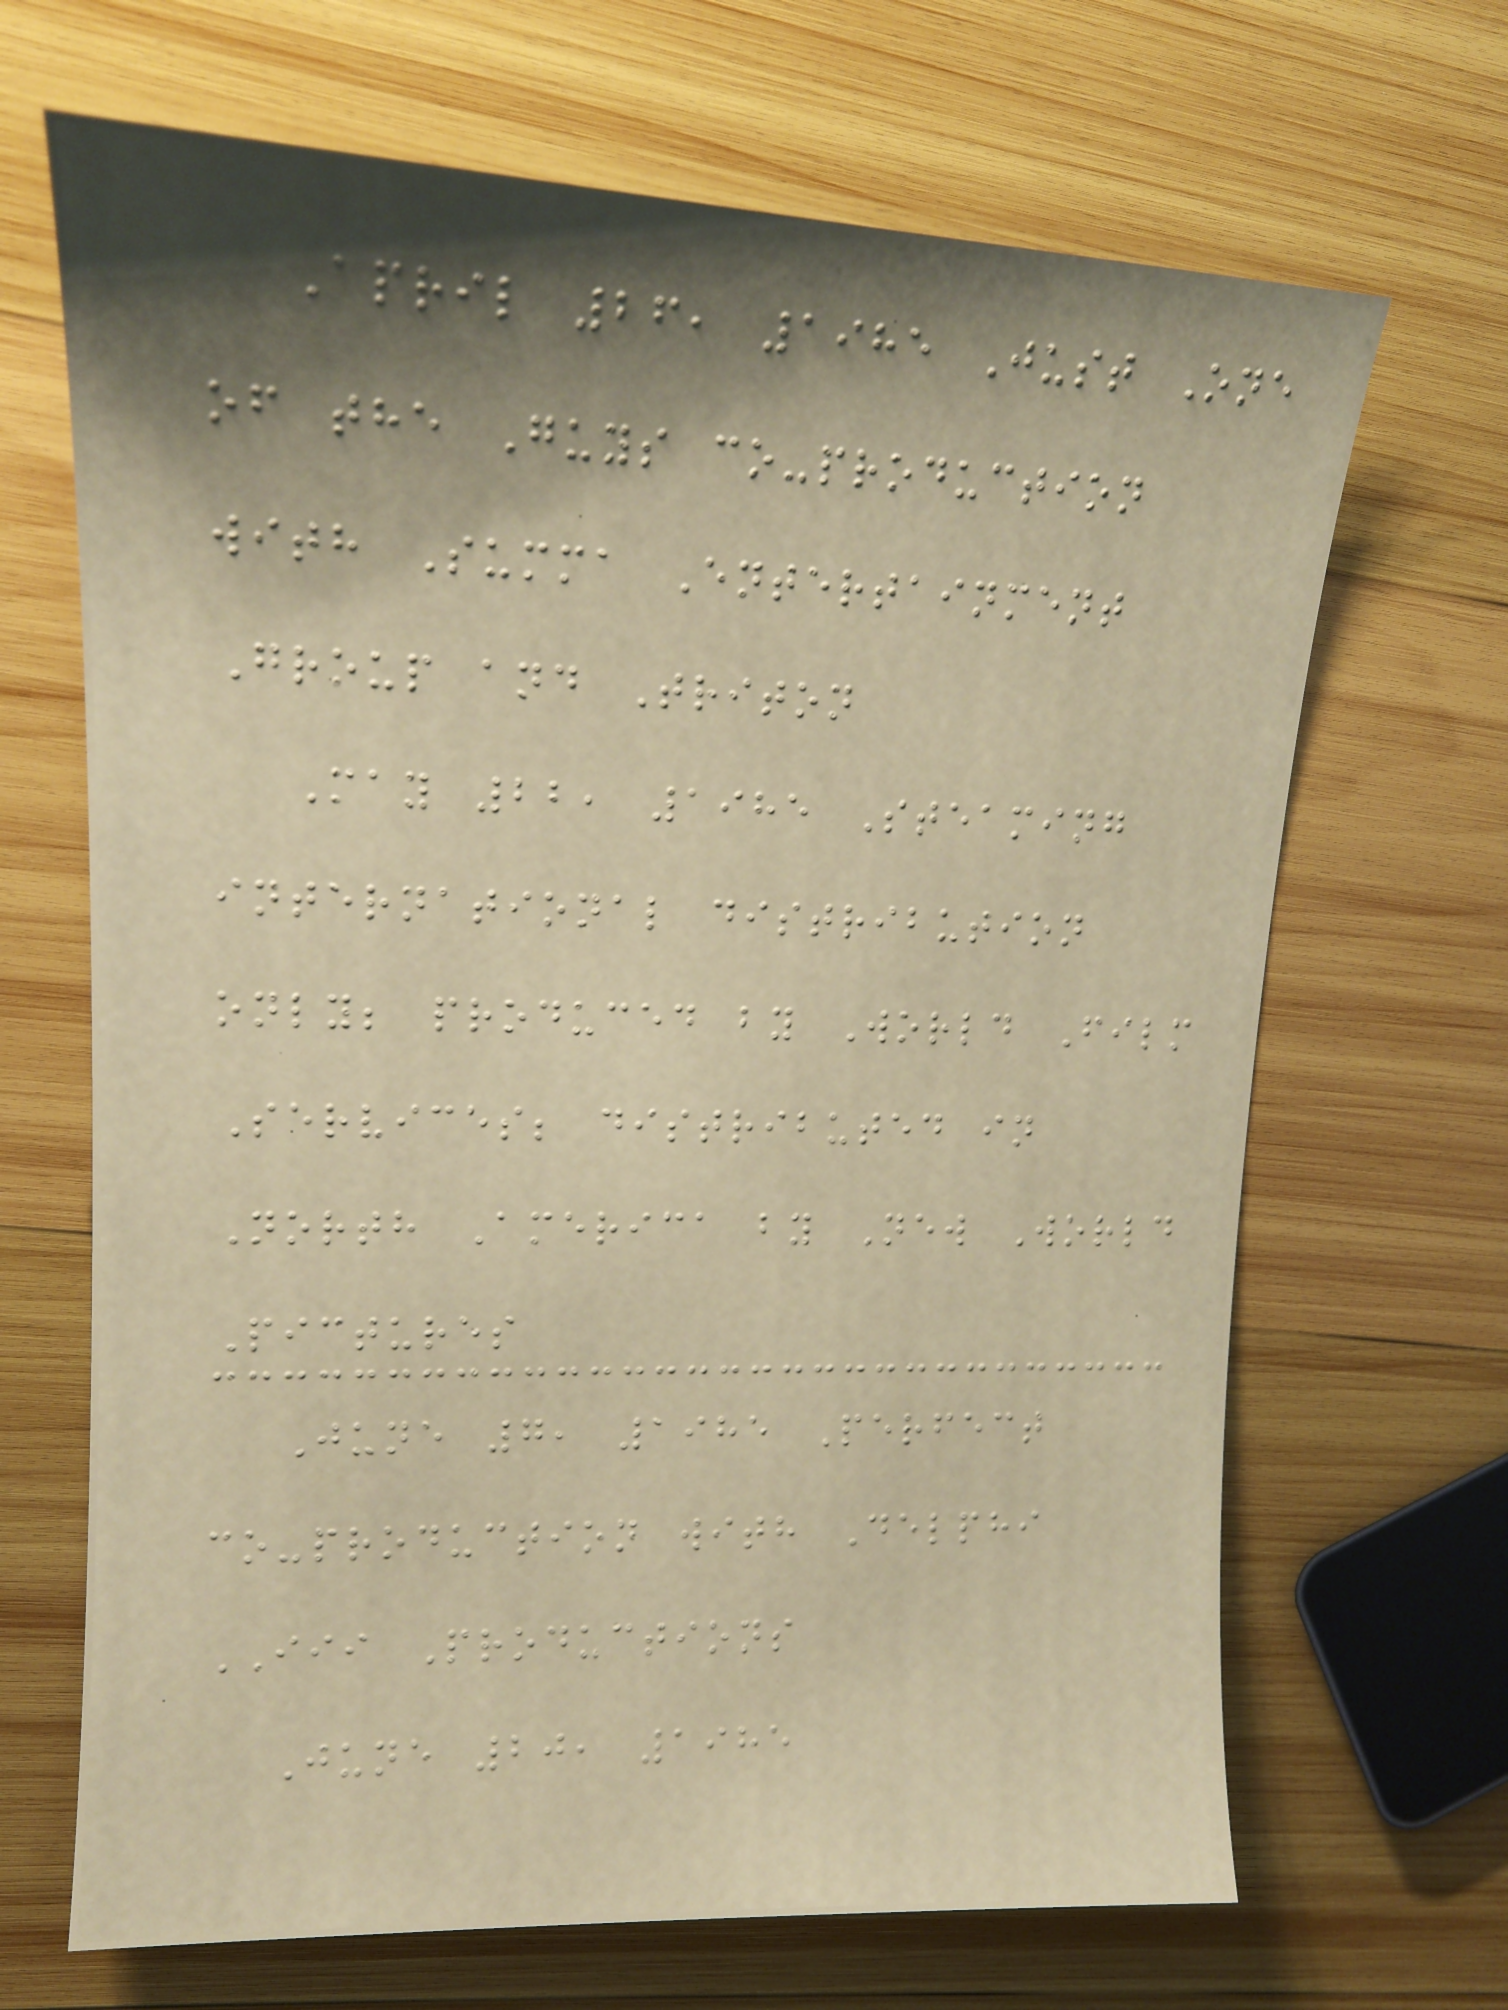April 26, 1985 Just One
of the Guys co-production
with Summa Entertainment
Group and Triton
May 22, 1985 Steaming
international distribution
only; produced by World Film
Services; distributed in
North America by New World
Pictures
June 7, 1985 Perfect
co-production with Delphi
III Productions
June 20, 1985
